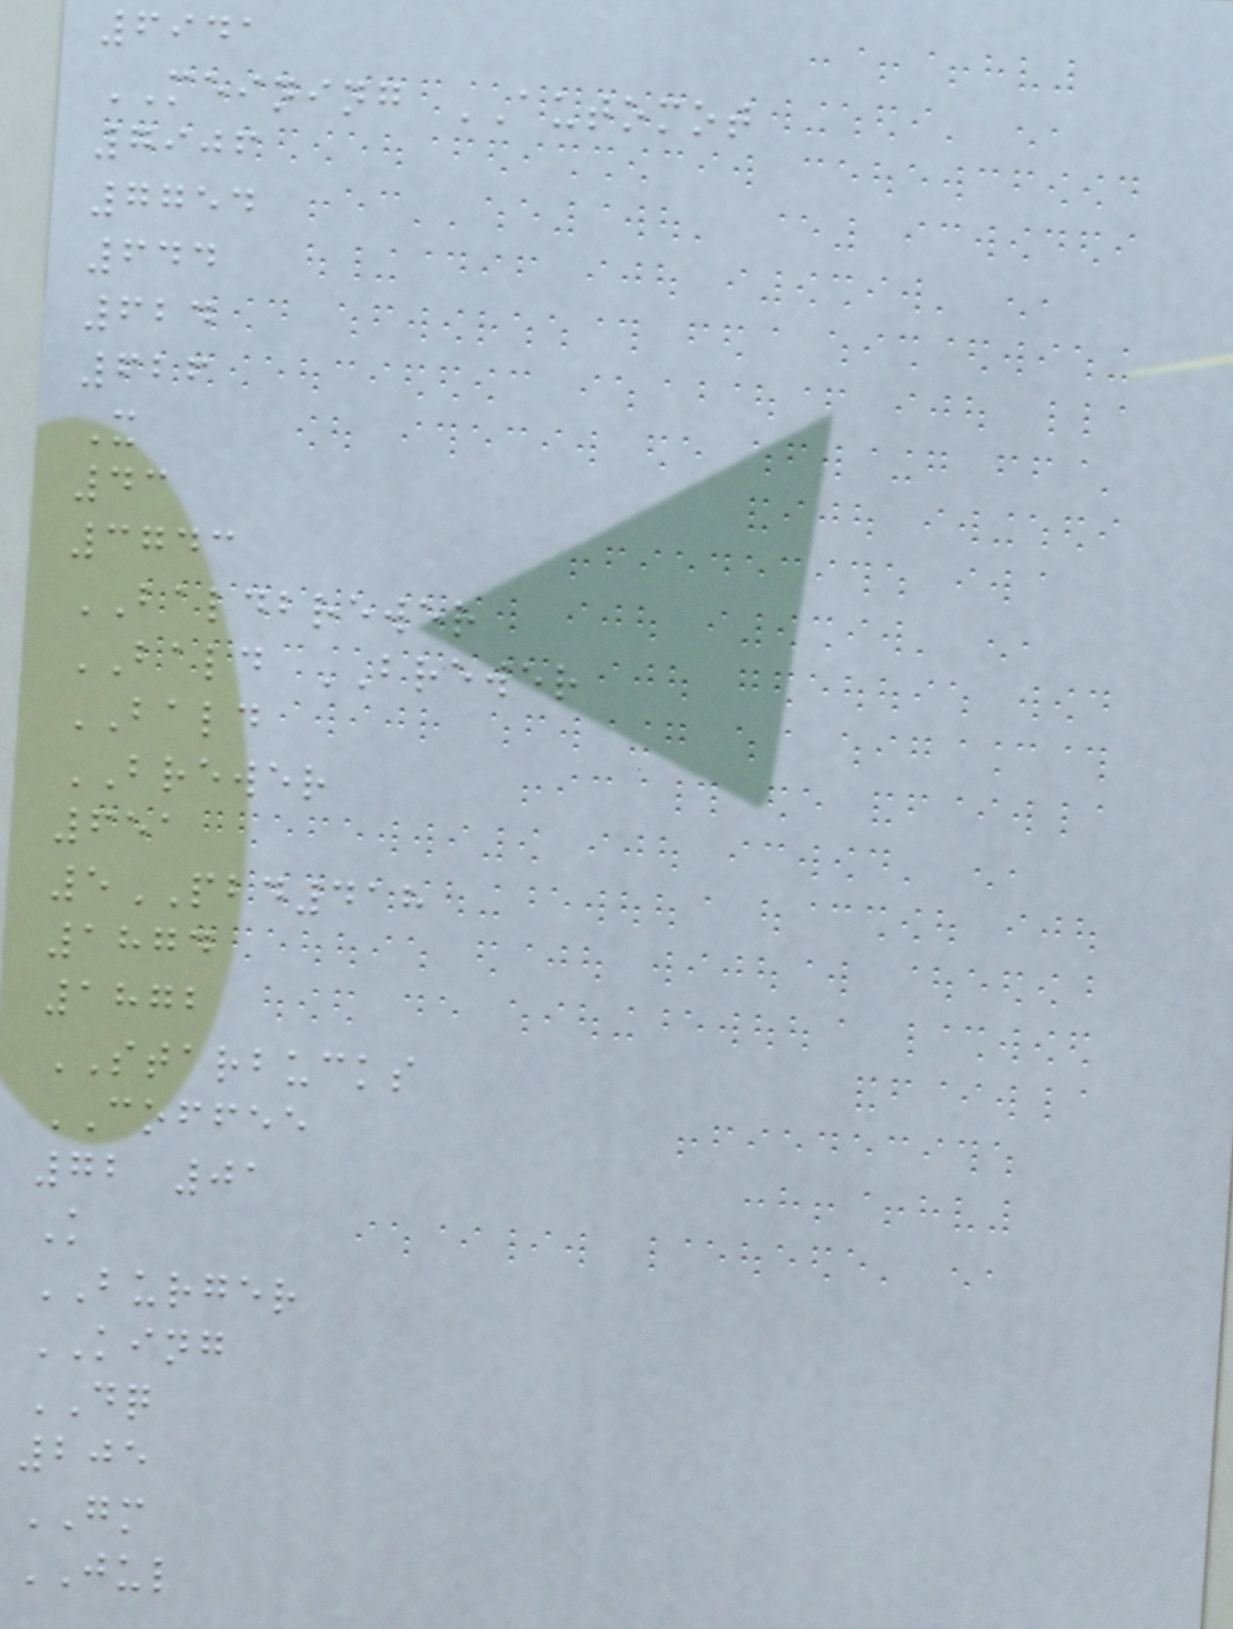6941
MEINING AUTOMOT
7906
7754
644
624
626
X
43
3743
BALDBREWER
BALD BREWER
BALD
BREWER
651
5PBD418
1874
1872
STARBUCKS
COFFEE
72 01
K
BURGER
KING
DQ
205
GM
JUL
